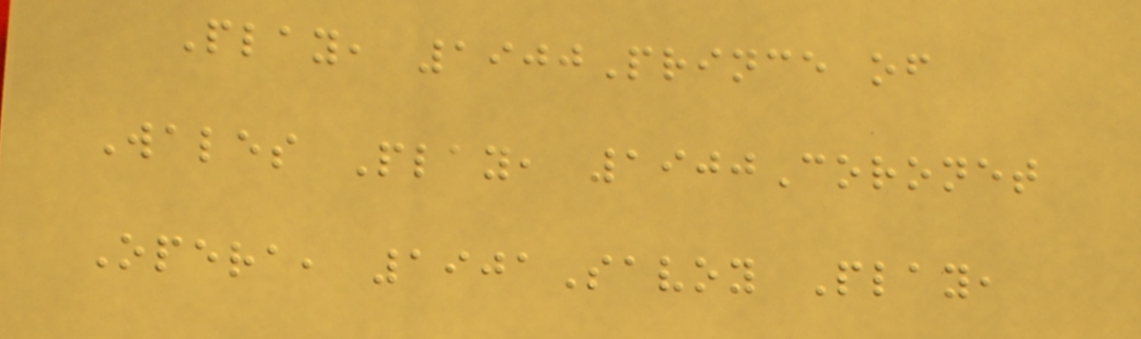Play, 1900Prince of
Wales Play, 1900Coronet
Opera, 1901Savoy Play,
